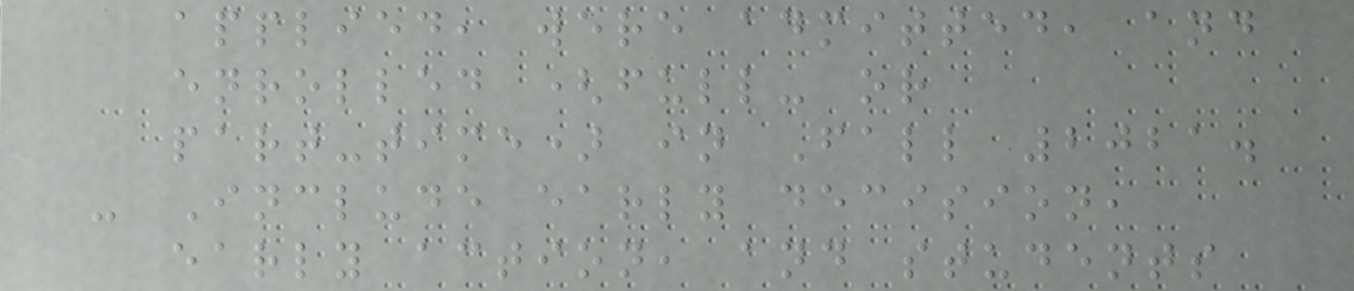applied, were admitted, and
enrolled (full- or
part-time) in Fall 2021.
- Include early decision,
early action, and students
